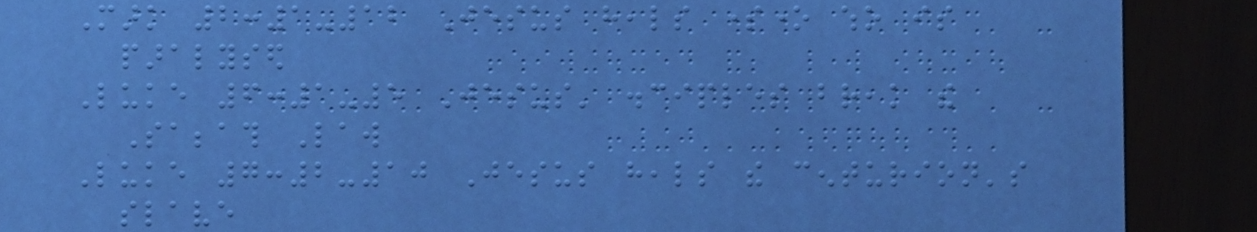Mark 2:1-12 Jesus heals someone who is
paralysed
Luke 6:1-5 Jesus' disciples break the
Sabbath Law
Luke 7:2-10 Jesus heals the centurion's
slave
